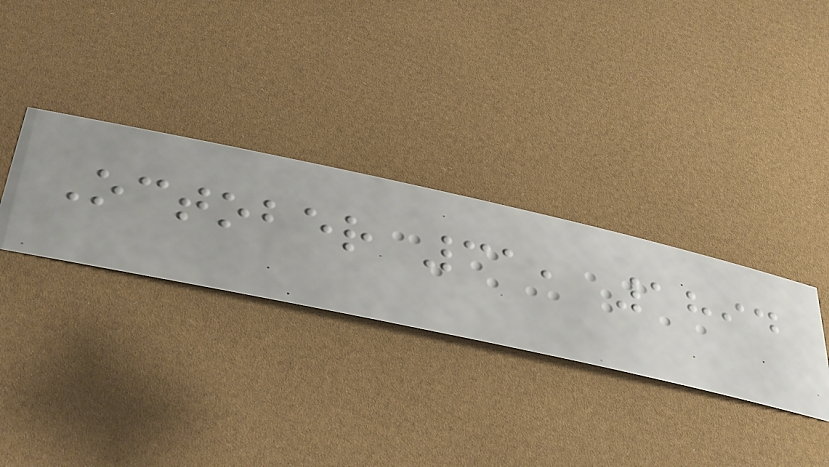October 31, 1894
